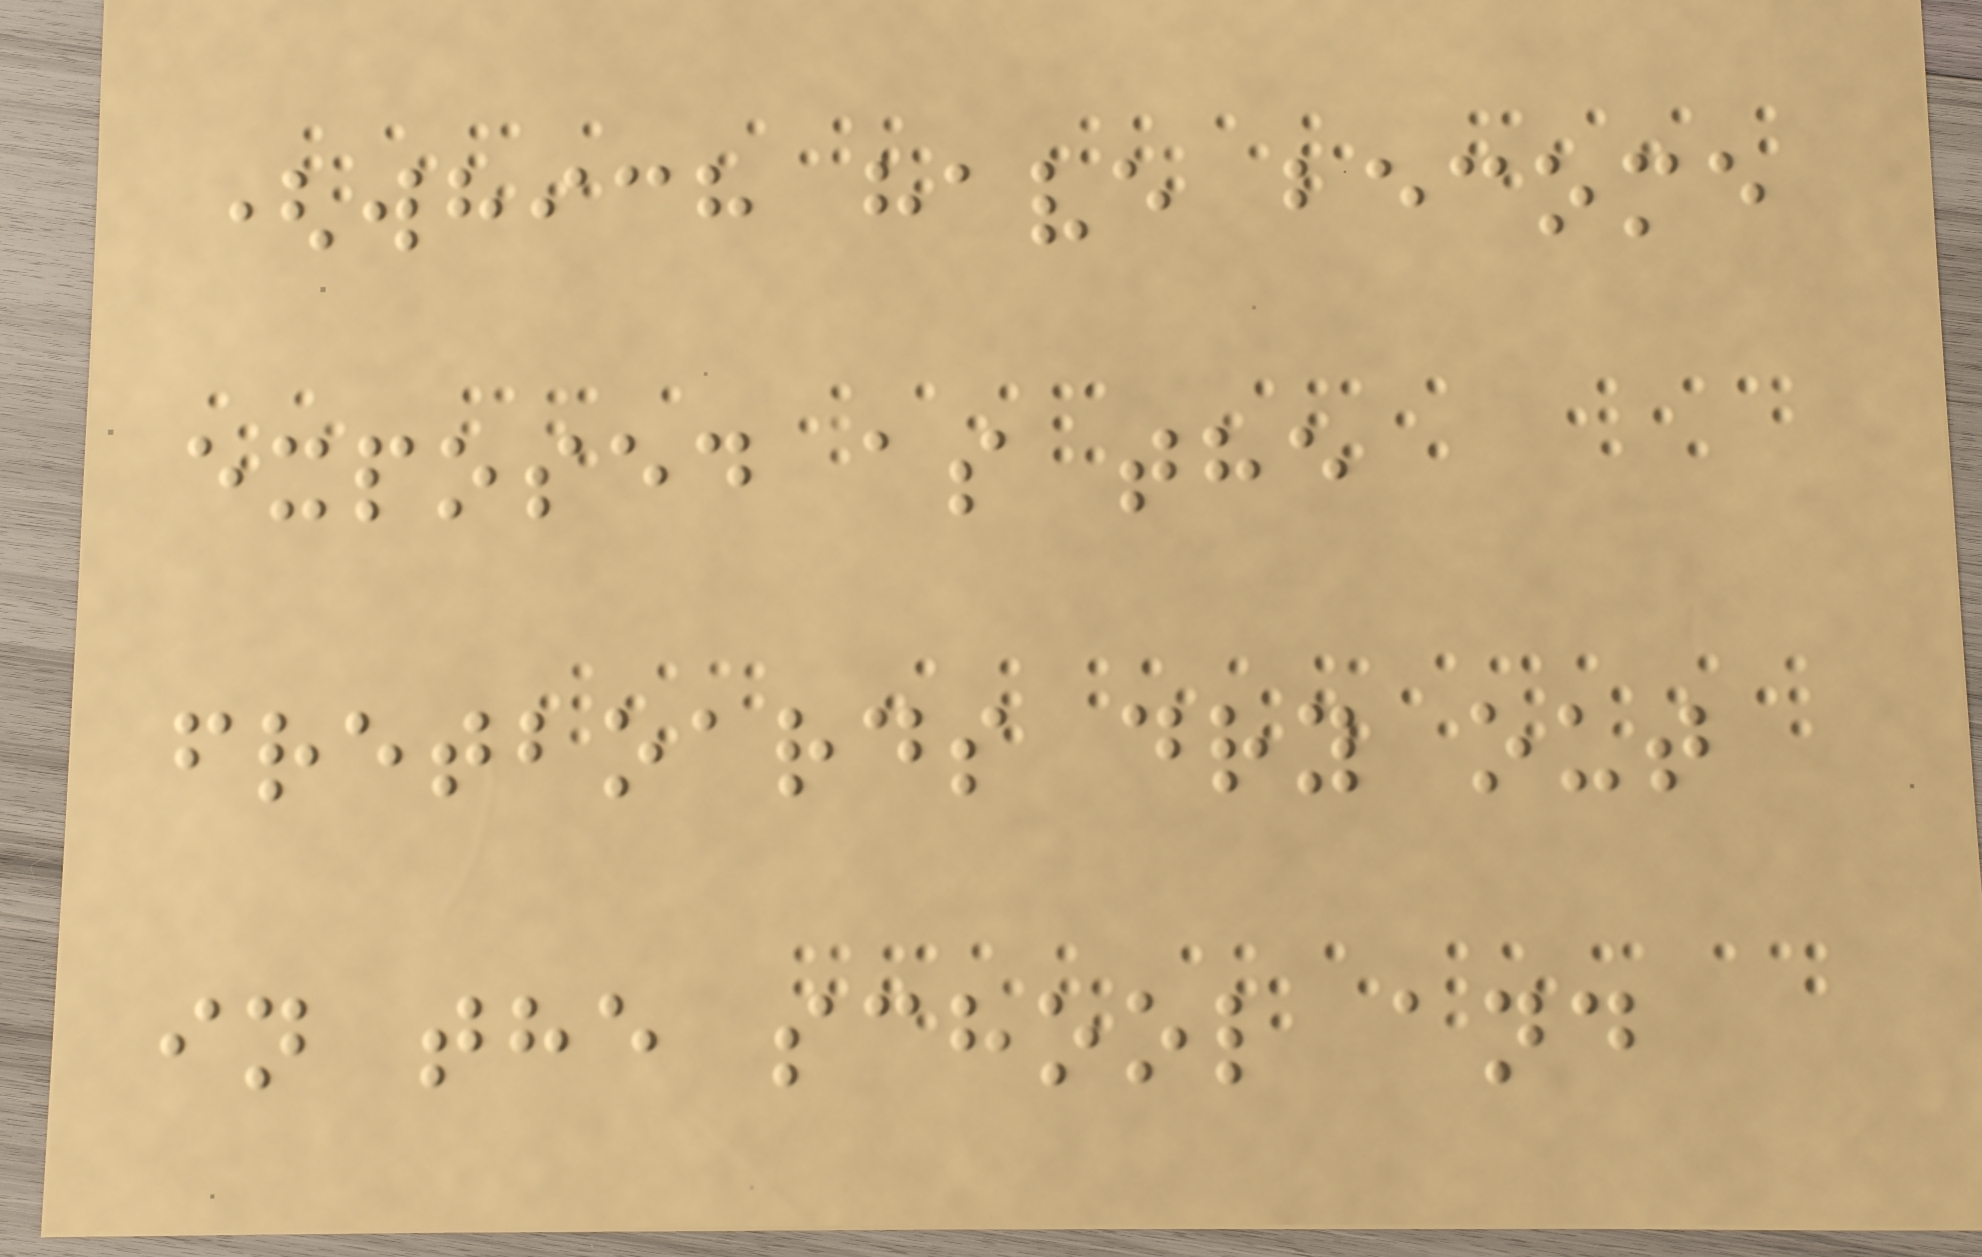(which have become
exposed as the
fretboards dry out
in the school and
